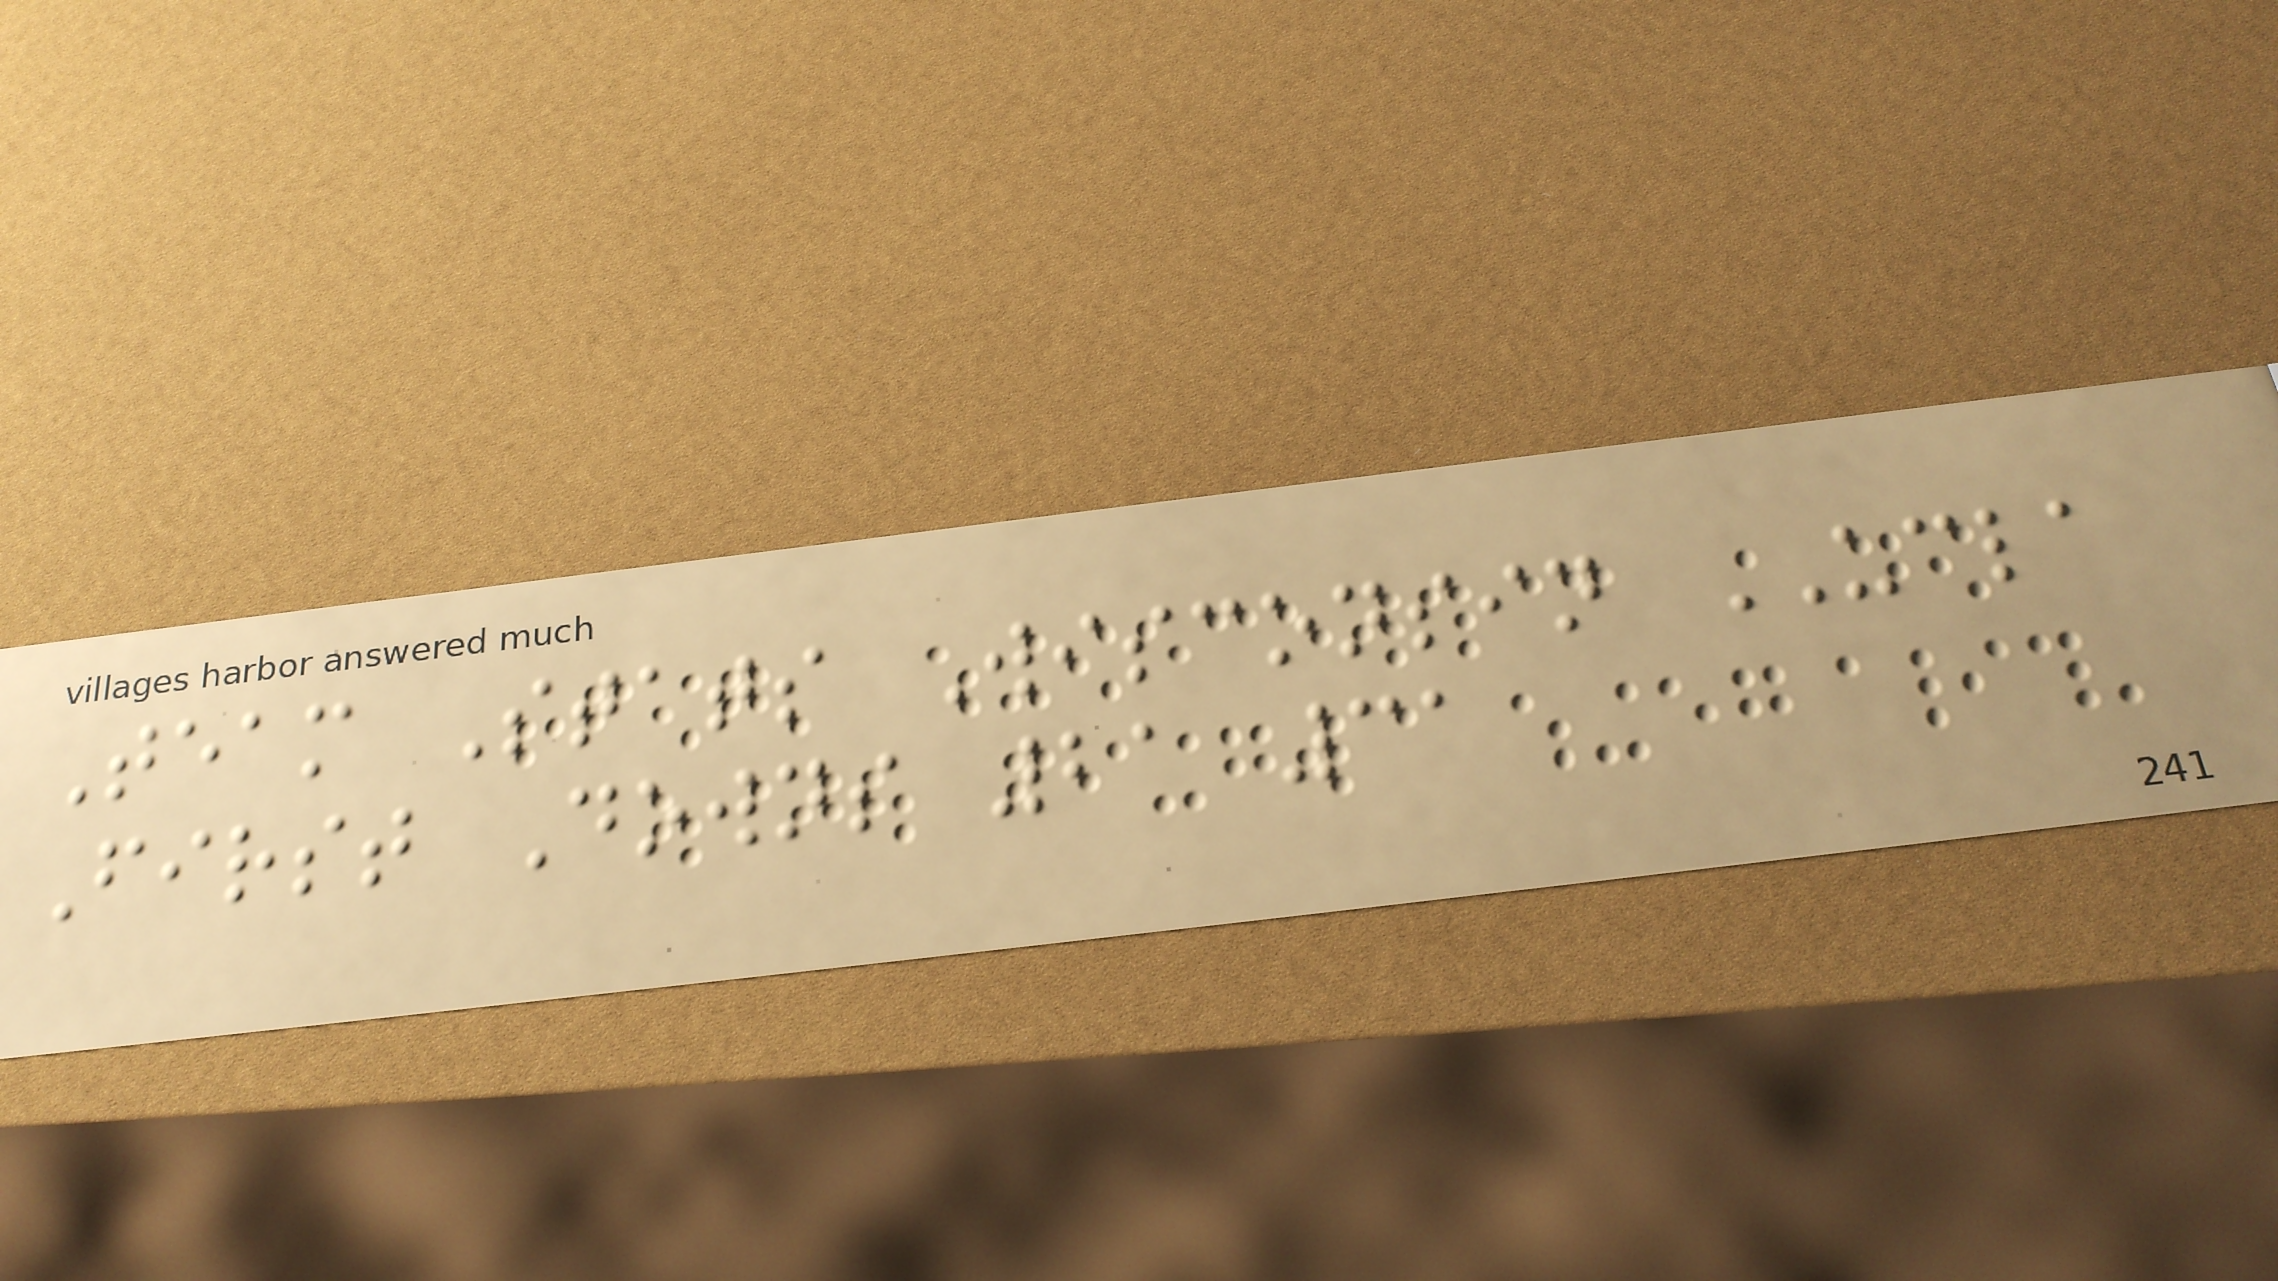Team Stats Wisconsin UCLA
First Downs 21 31
